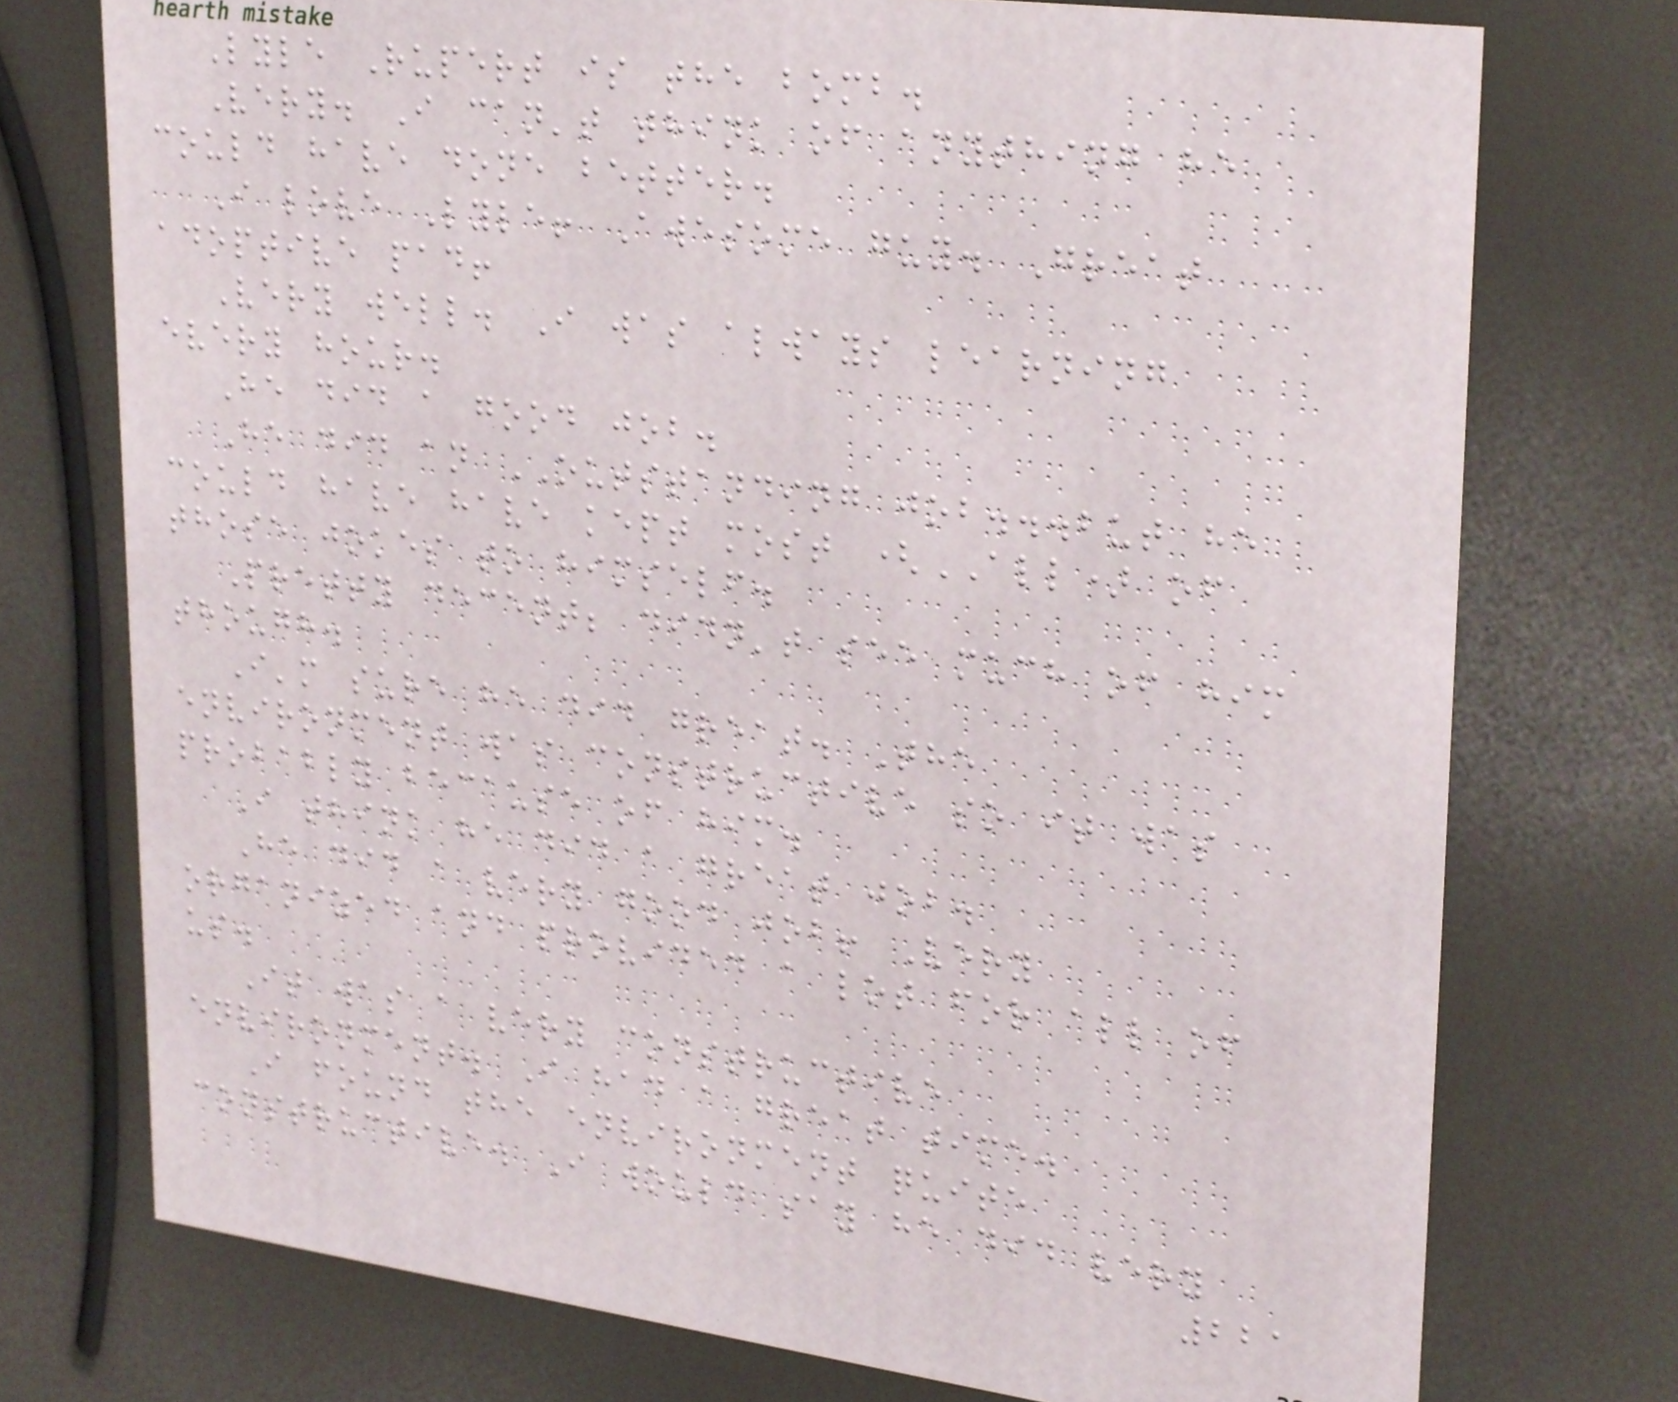Lyle Rupert is the bomb.
Very. I can't think of anything he
could have done better.
I love Lyle! Awesome guy. Great
adoptive pad!
Very well. I was always learning
every hour.
He did a good job.
He did an OUTSTANDING job...but he
could have have kept most (ALL) of
those jokes to himself.
Pretty decent; didn't see much of him
though.
I'm sure he did great. The
environment was constructive so it was
probably because of him.
I think he did a great job.
He did a very good job! Very
organized and provided a lot for all of
us.
It was a very constructive
environment. I had a great time.
I found the environment quite
constructive. I would say he did very
221
